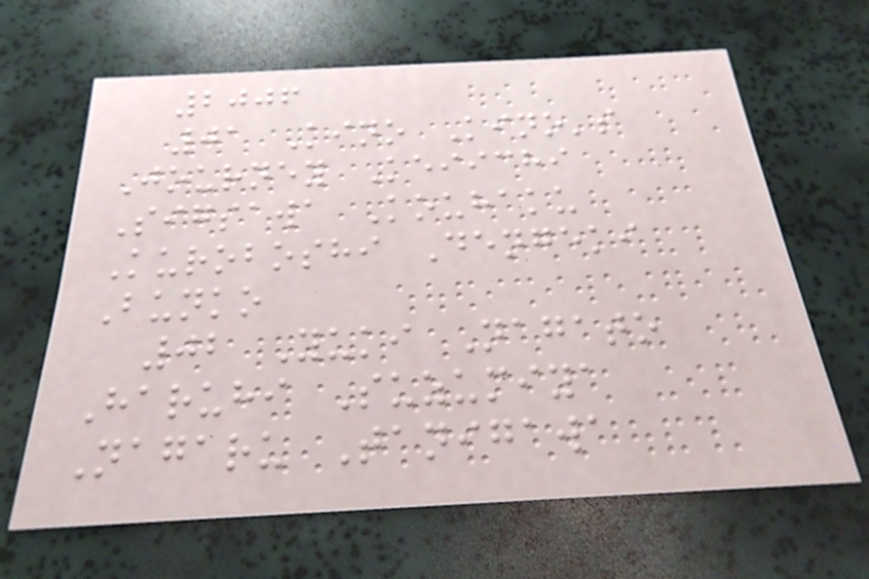2006
01 Kino Kino's
Journey Keiichi
Sigsawa Kouhaku
Kuroboshi Dengeki
Bunko
02 Yuki Nagato
Haruhi Suzumiya
Nagaru Tanigawa
